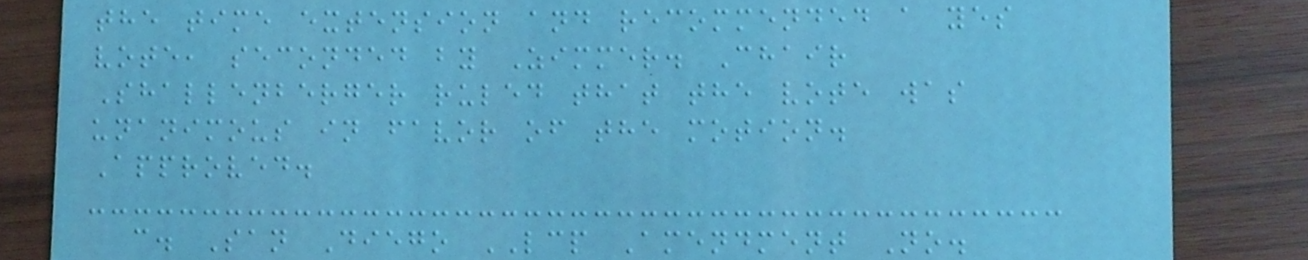the time extension and recommended a yes
vote, seconded by Zimmer. Chair
Shallenberger ruled that the vote was
unanimous in favor of the motion.
Approved.
c. San Diego LCP Amendment No.
